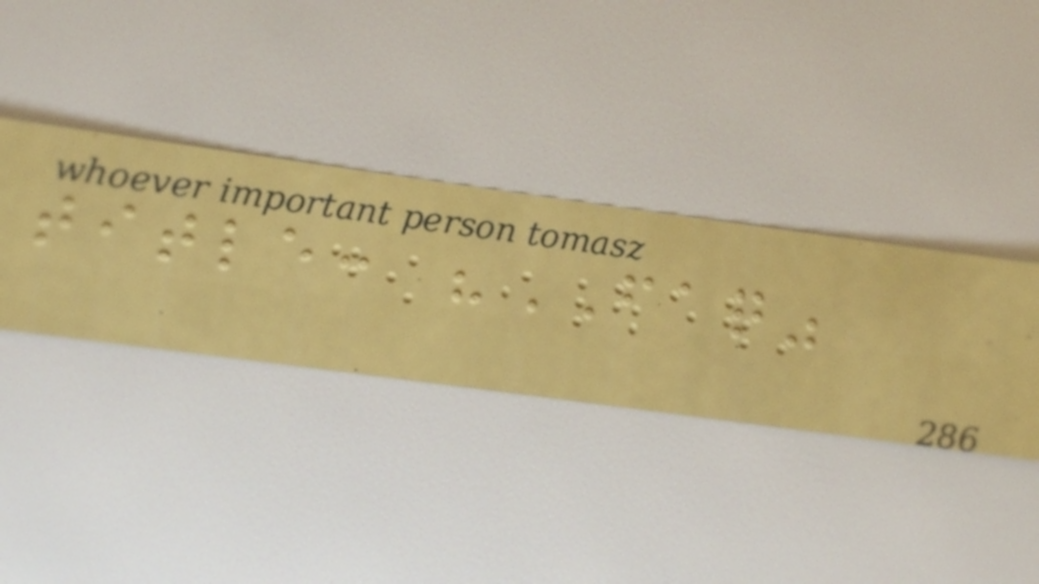title: "FAQ"
